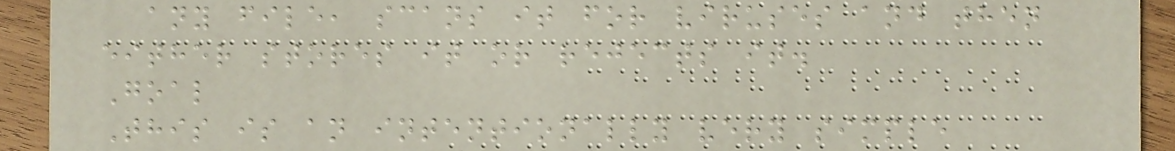any file, scans it for viruses and then
either stores it or rejects it.
Goal
This is an intentionally very simple
